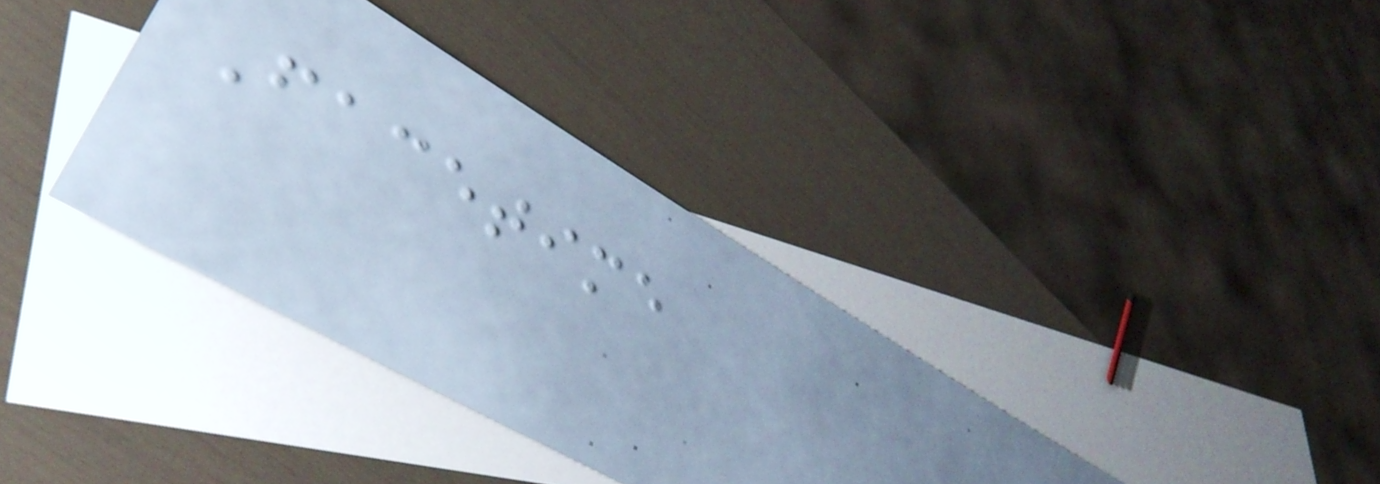Facetime
